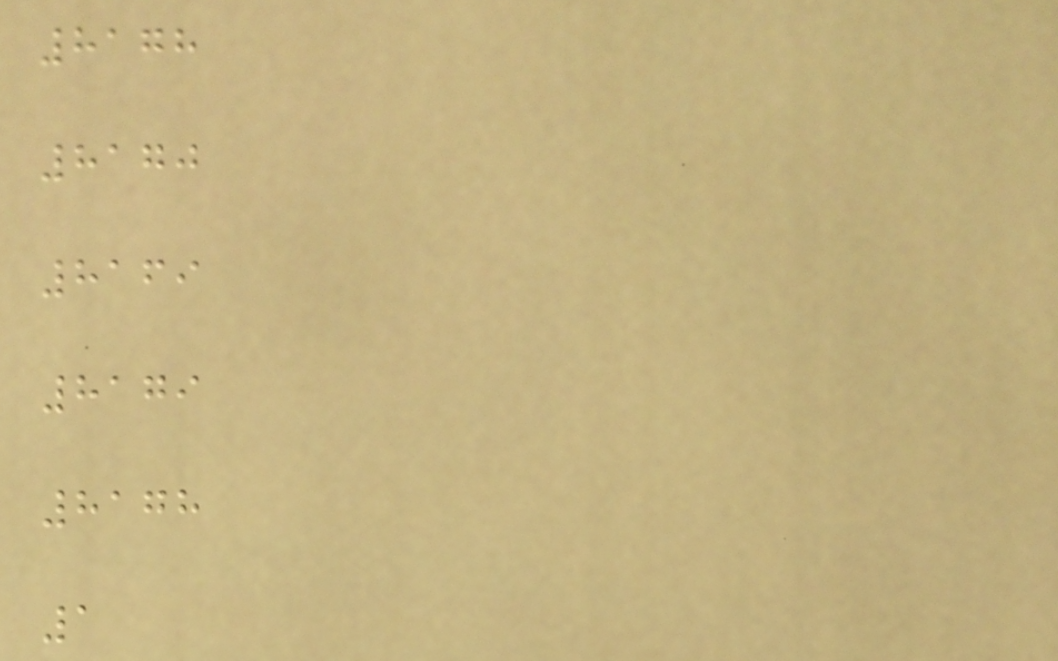8178
8170
8169
8179
8178
1
